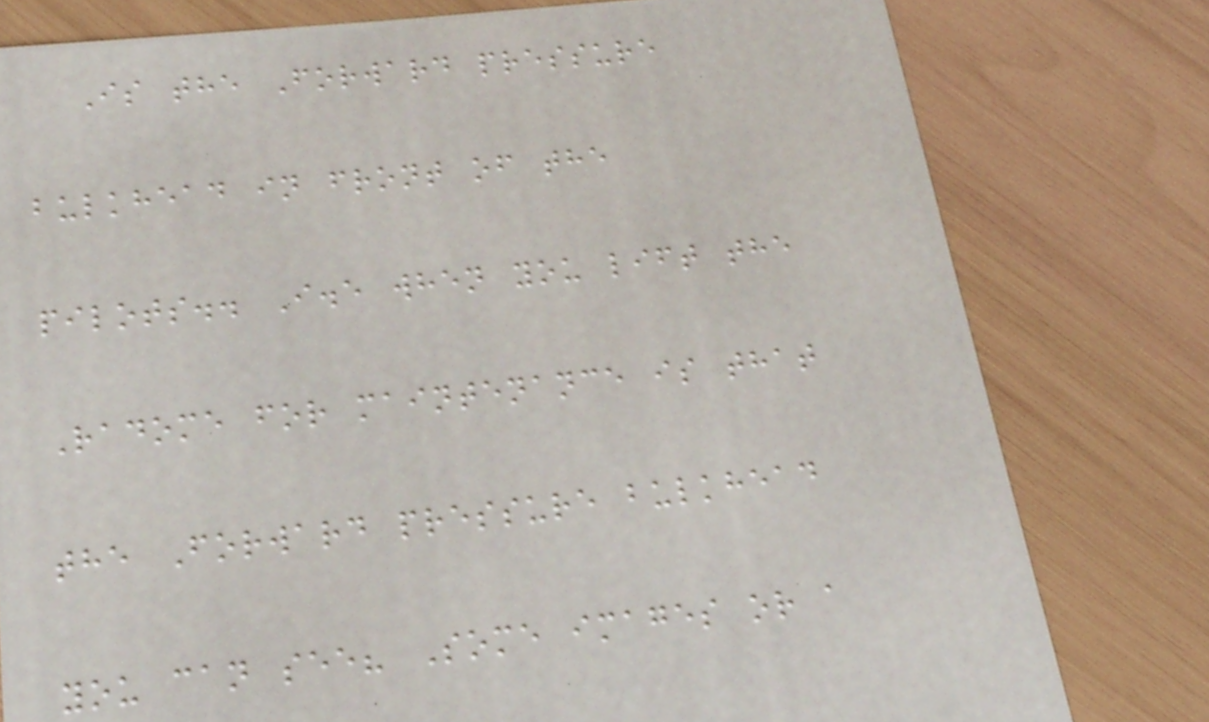Is the Forward pressure
bulkhead in front of the
pilots.. I.e when you lift the
Radome for maintenance is that
the Forward pressure bulkhead
you can see? Some images or a
